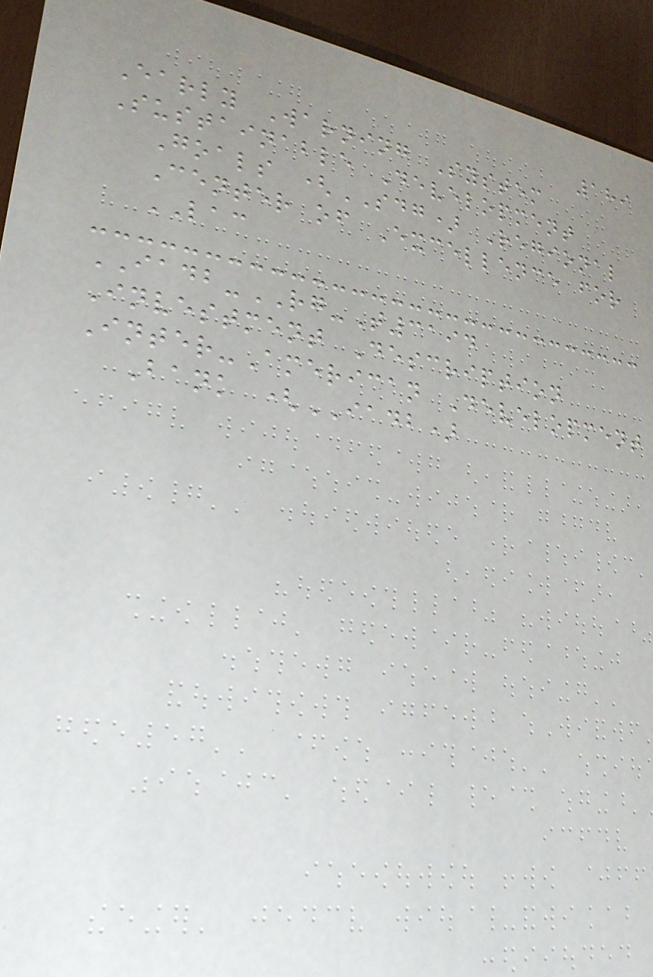189
Early Warning System
Sustainable Development
Goals (SDG) Regional
Center of Excellence for
LAC
IADB-RG-T3194
Investment Description
Inter-American Development
Bank (IADB)
